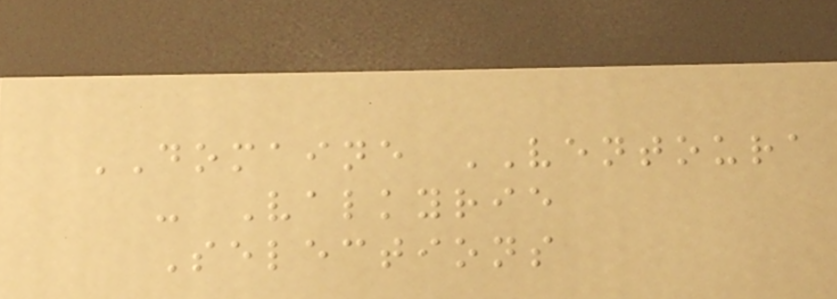DOMAINE VENTOURA
- Valkyrie
Selections
